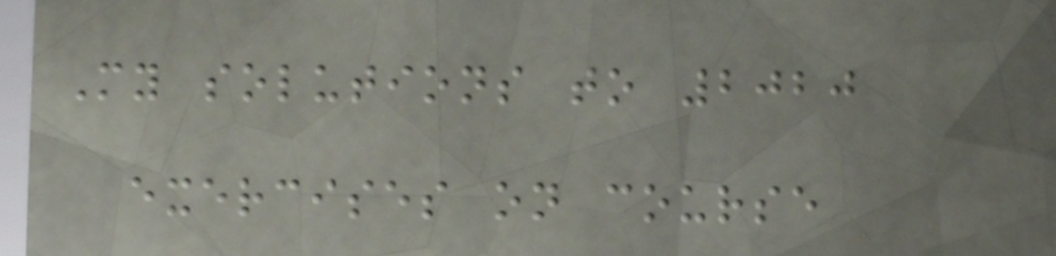My solutions to 2020
exercises on course
